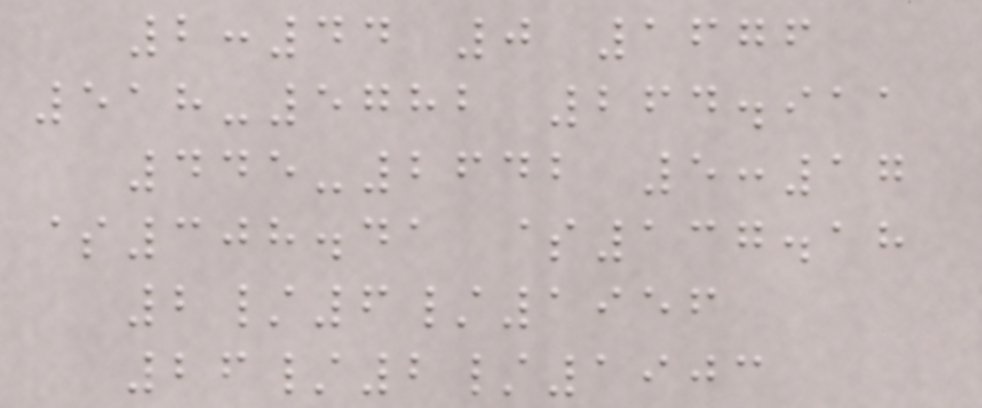2:44 0 1676
518-5782 264.911
445-2642 5:17
$308.41 $137.18
2/6/1956
26/2/1903
